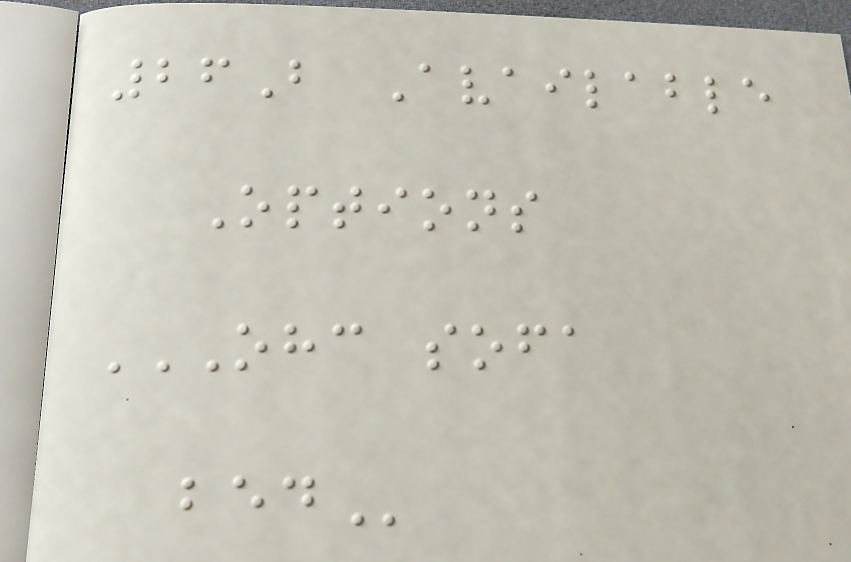26B Available
Options
OHC SOFA
BED
